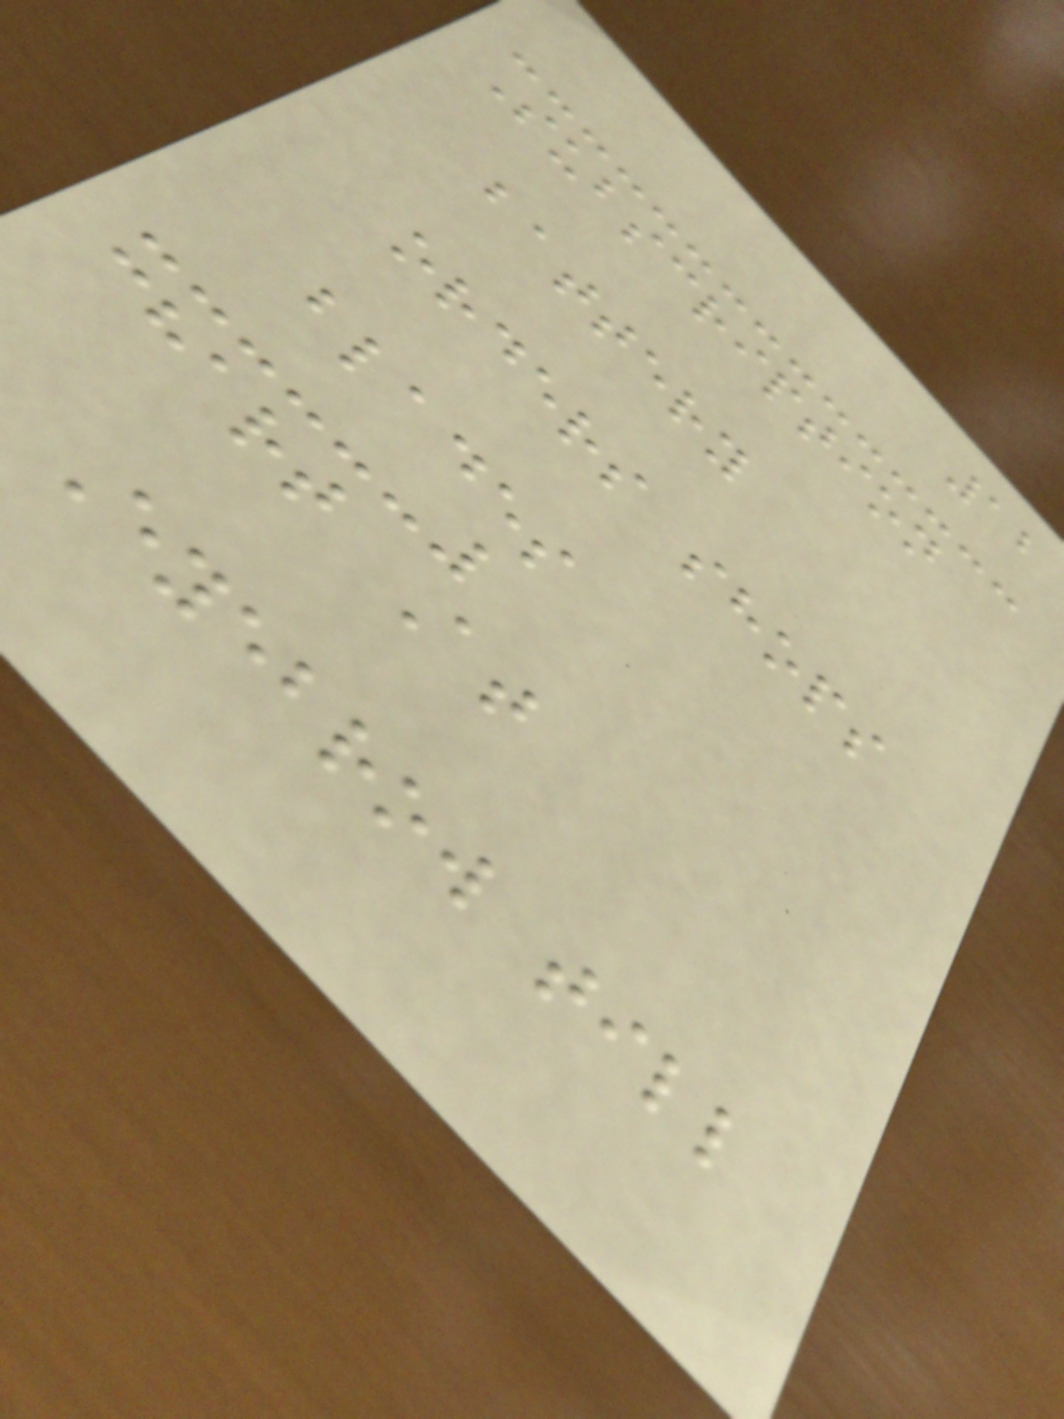12
Subscription
battery
orders shops
blades
chart At
Eyebrow till
